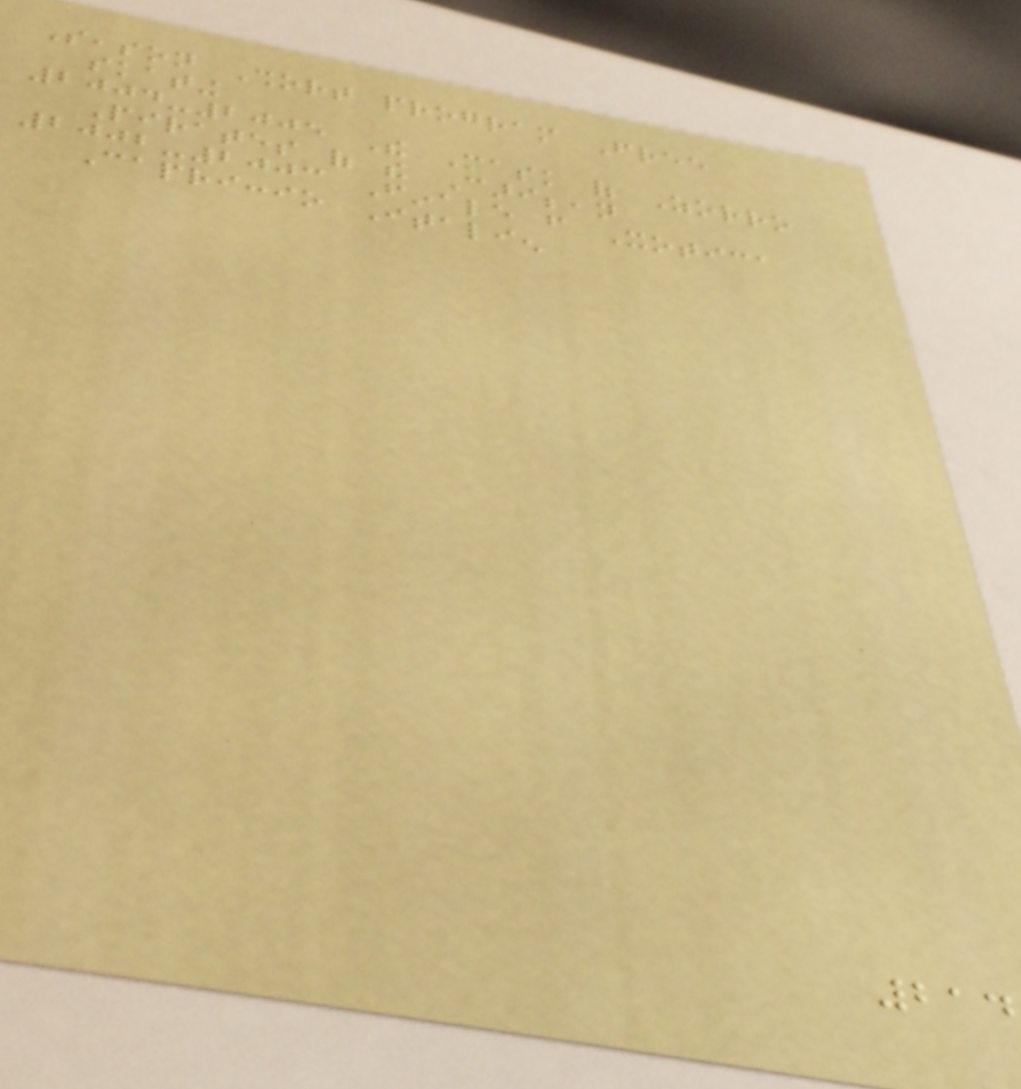Season Short program Free
skating
2004-2005 The Mask of Zorro
Pirates of the Caribbean
2002-2003 Finale from Xotica
Capriccio Italien
214
